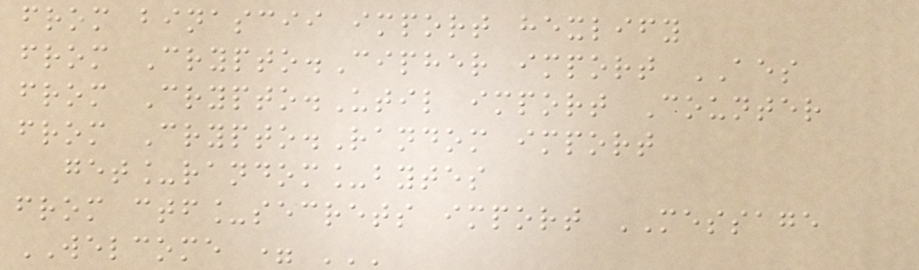from binascii import hexlify
from Crypto.Cipher import AES
from Crypto.Util import Counter
from Crypto.Random import
get_random_bytes
from ctf_secrets import MESSAGE
WELCOME = '''
